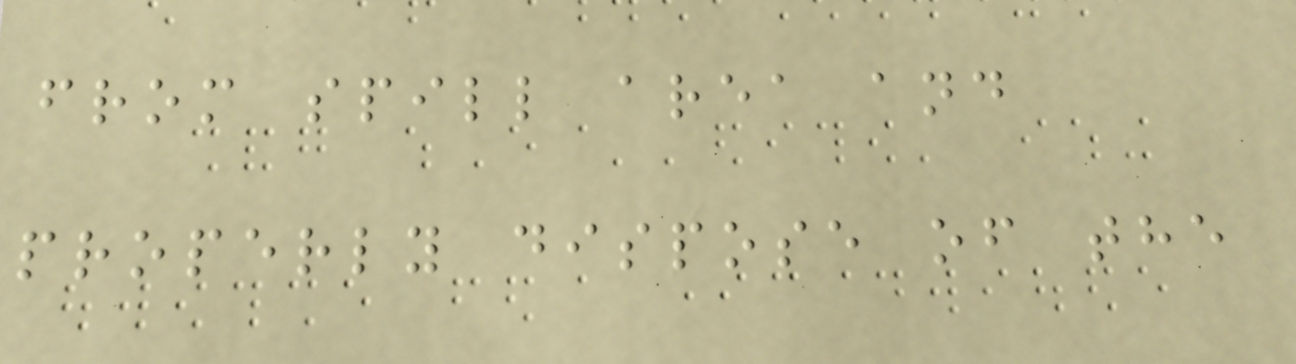from spill area and
properly dispose of the
